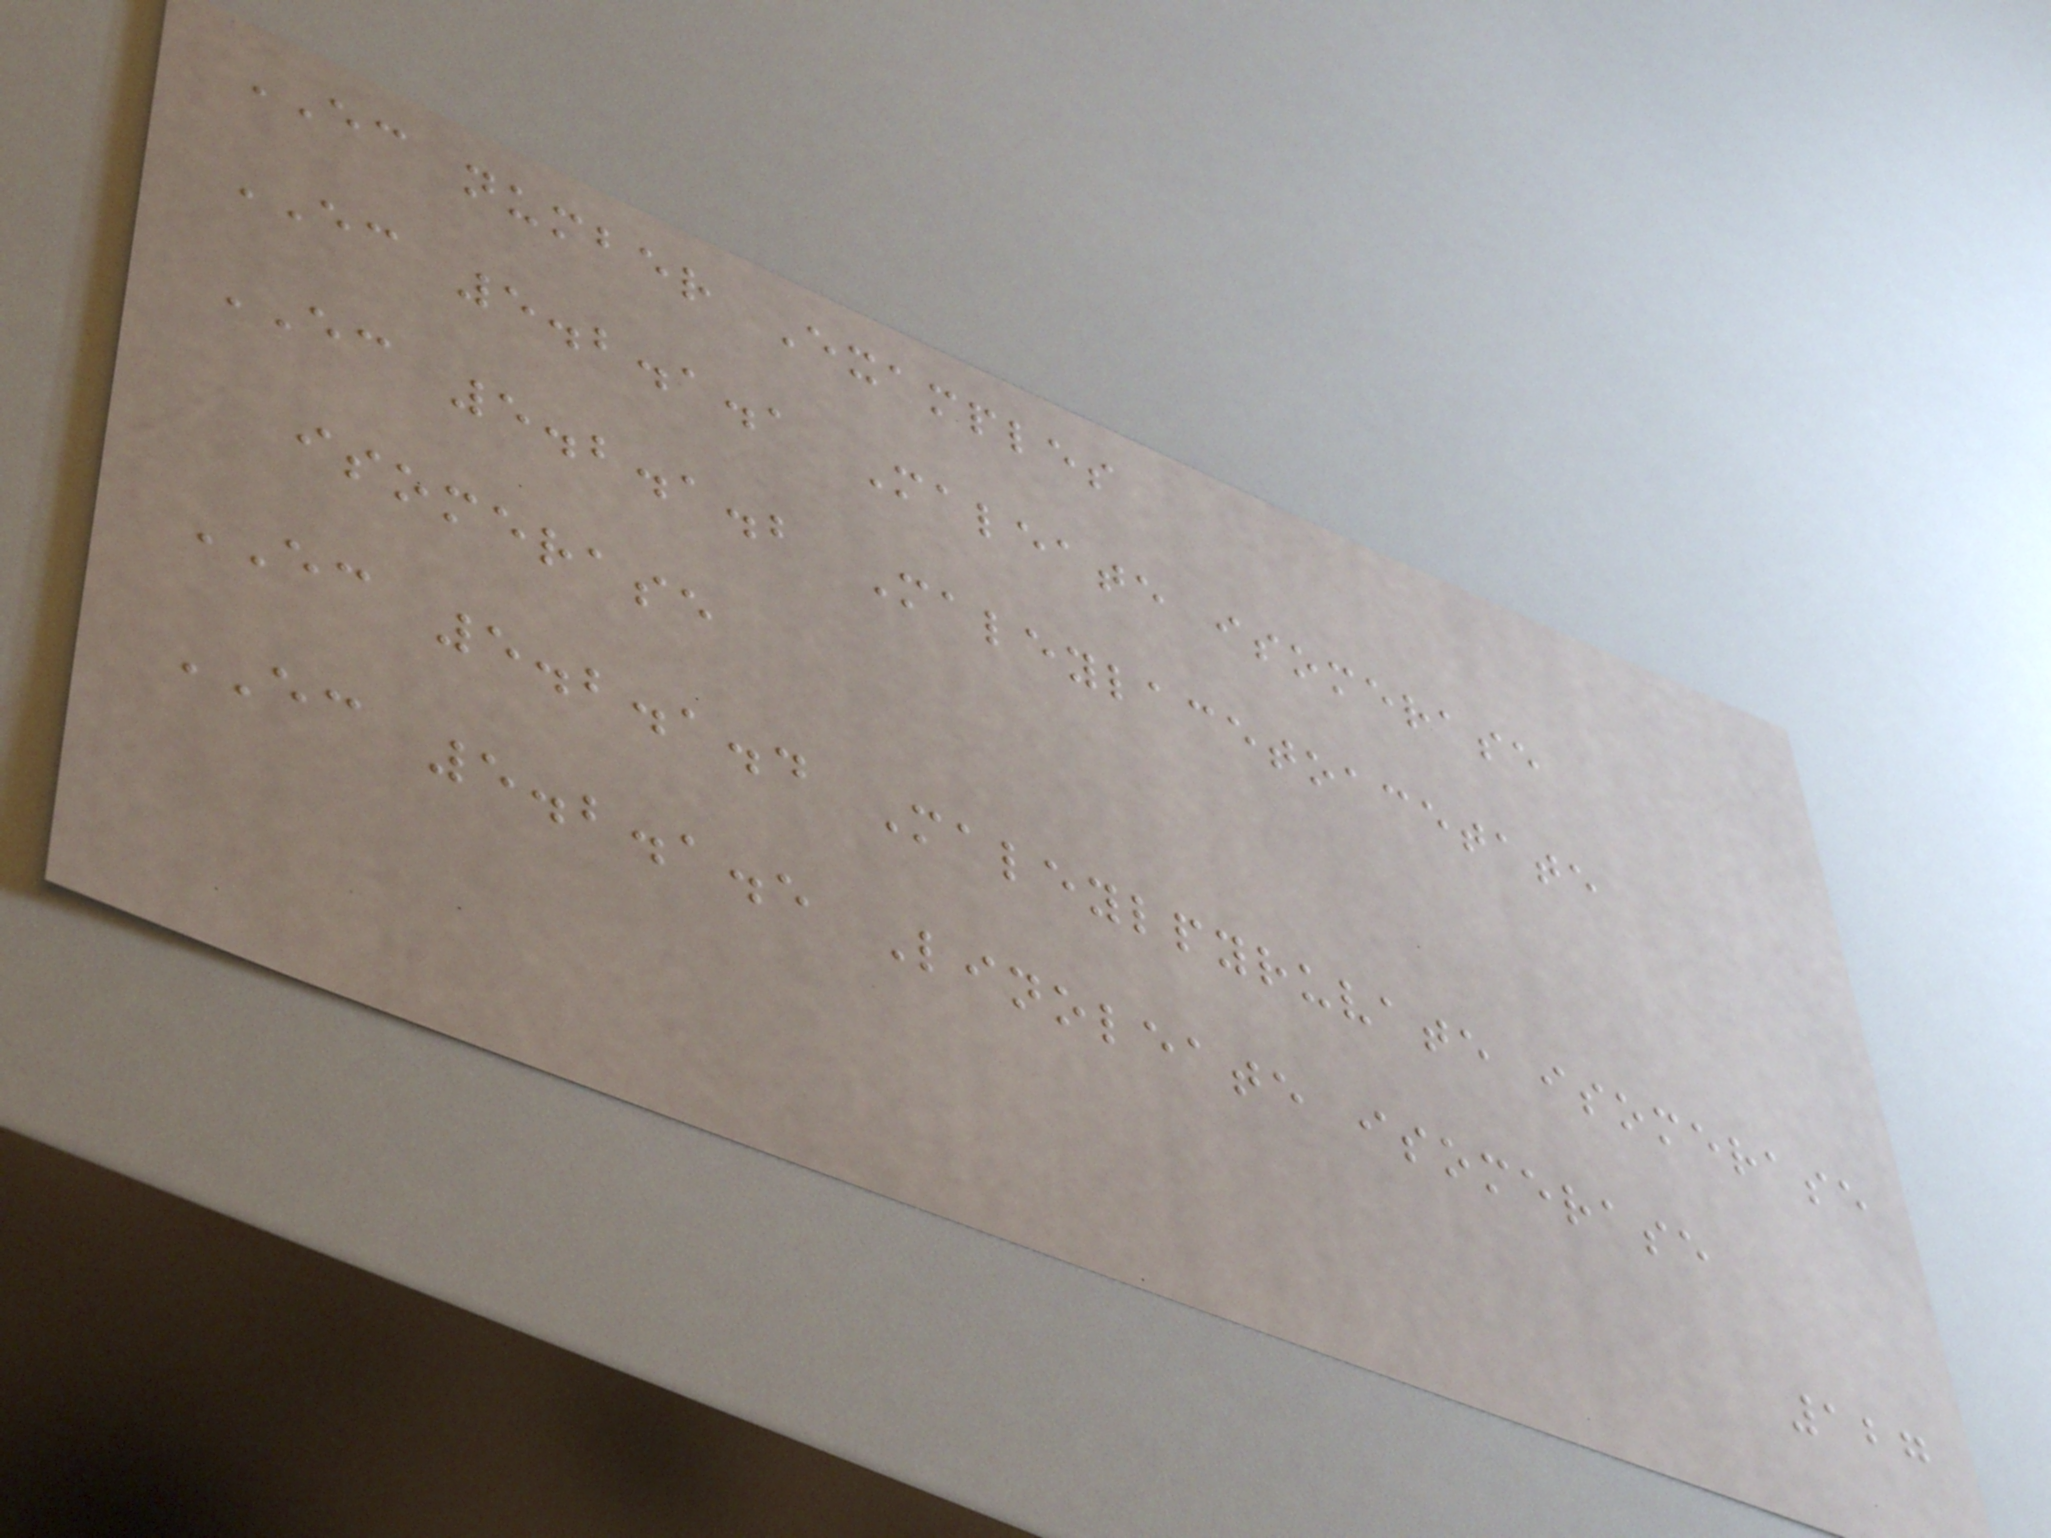EC number Examples
EC 5.2.1.1 Maleate isomerase
EC 5.2.1.2 Maleylacetoacetate
isomerase
EC 5.2.1.4 Maleylpyruvate isomerase
EC 5.2.1.5 Linoleate isomerase
127
